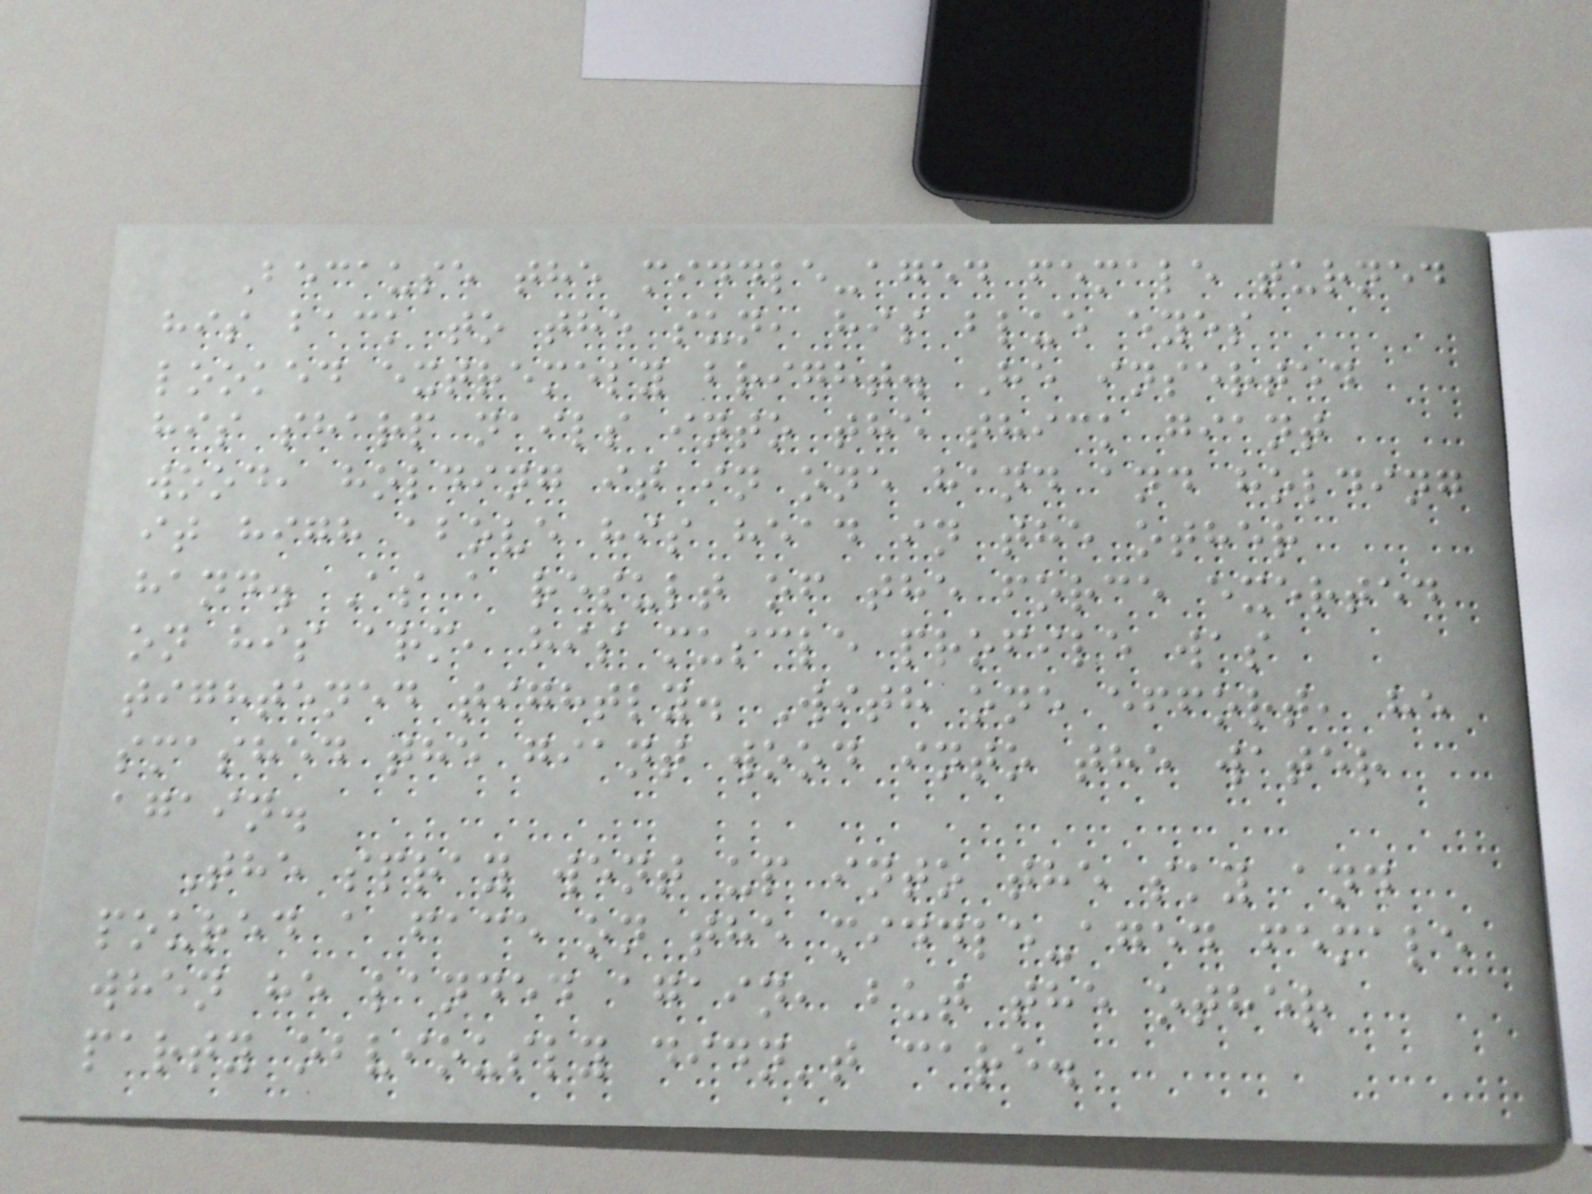Because the middle-aged female turned
his back to the sun, his blue eyes
looked extremely bright. He inserted
his sharp nails into the thick giant
wood, holding it in one hand and holding
it high above his head in the other
hand. As a result of the force exerted
on his arm, his muscle profile was
tightened tightly. With one effort, he
smashed the giant wood into the water
again.
The spray went up into the sky and
poured a face on the middle-aged female
when he landed again, but the other
party obviously didn't care.
